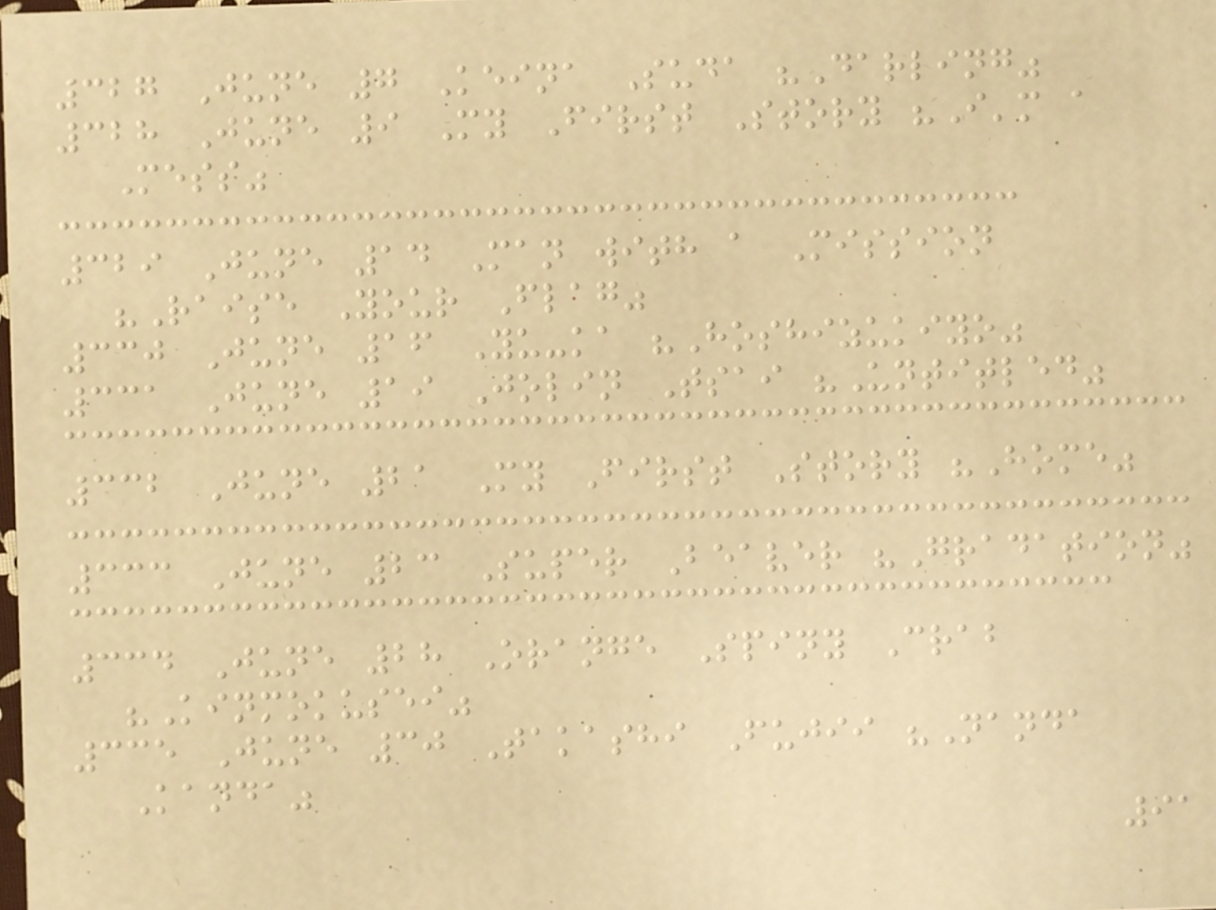327 June 7 Keina Suda "Darling"
328 June 9 My First Story "I'm a
Mess"
329 June 14 Man with a Mission
"Raise Your Flag"
330 June 16 Yu-ka "Hoshizukiyo"
331 June 19 Jolin Tsai "Untitled"
332 June 21 My First Story "Home"
333 June 23 Super Beaver "Gradation"
334 June 28 Orange Spiny Crab
"Kinmokusei"
335 June 30 Takashi Fujii "Nanda
Kanda"
91
